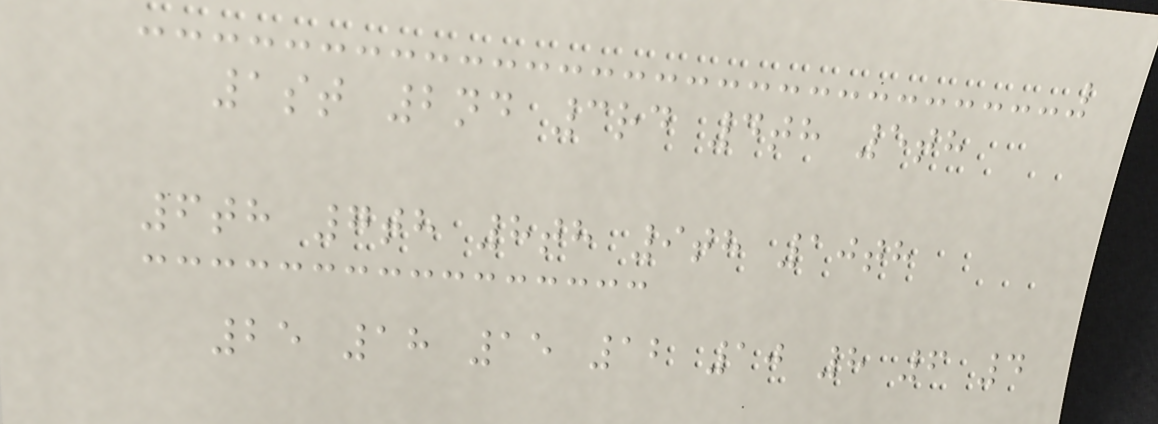1st 2nd 3rd 4th 5th
6th 7th 8th 9th 10th
25 18 15 12 10 8 6 4
